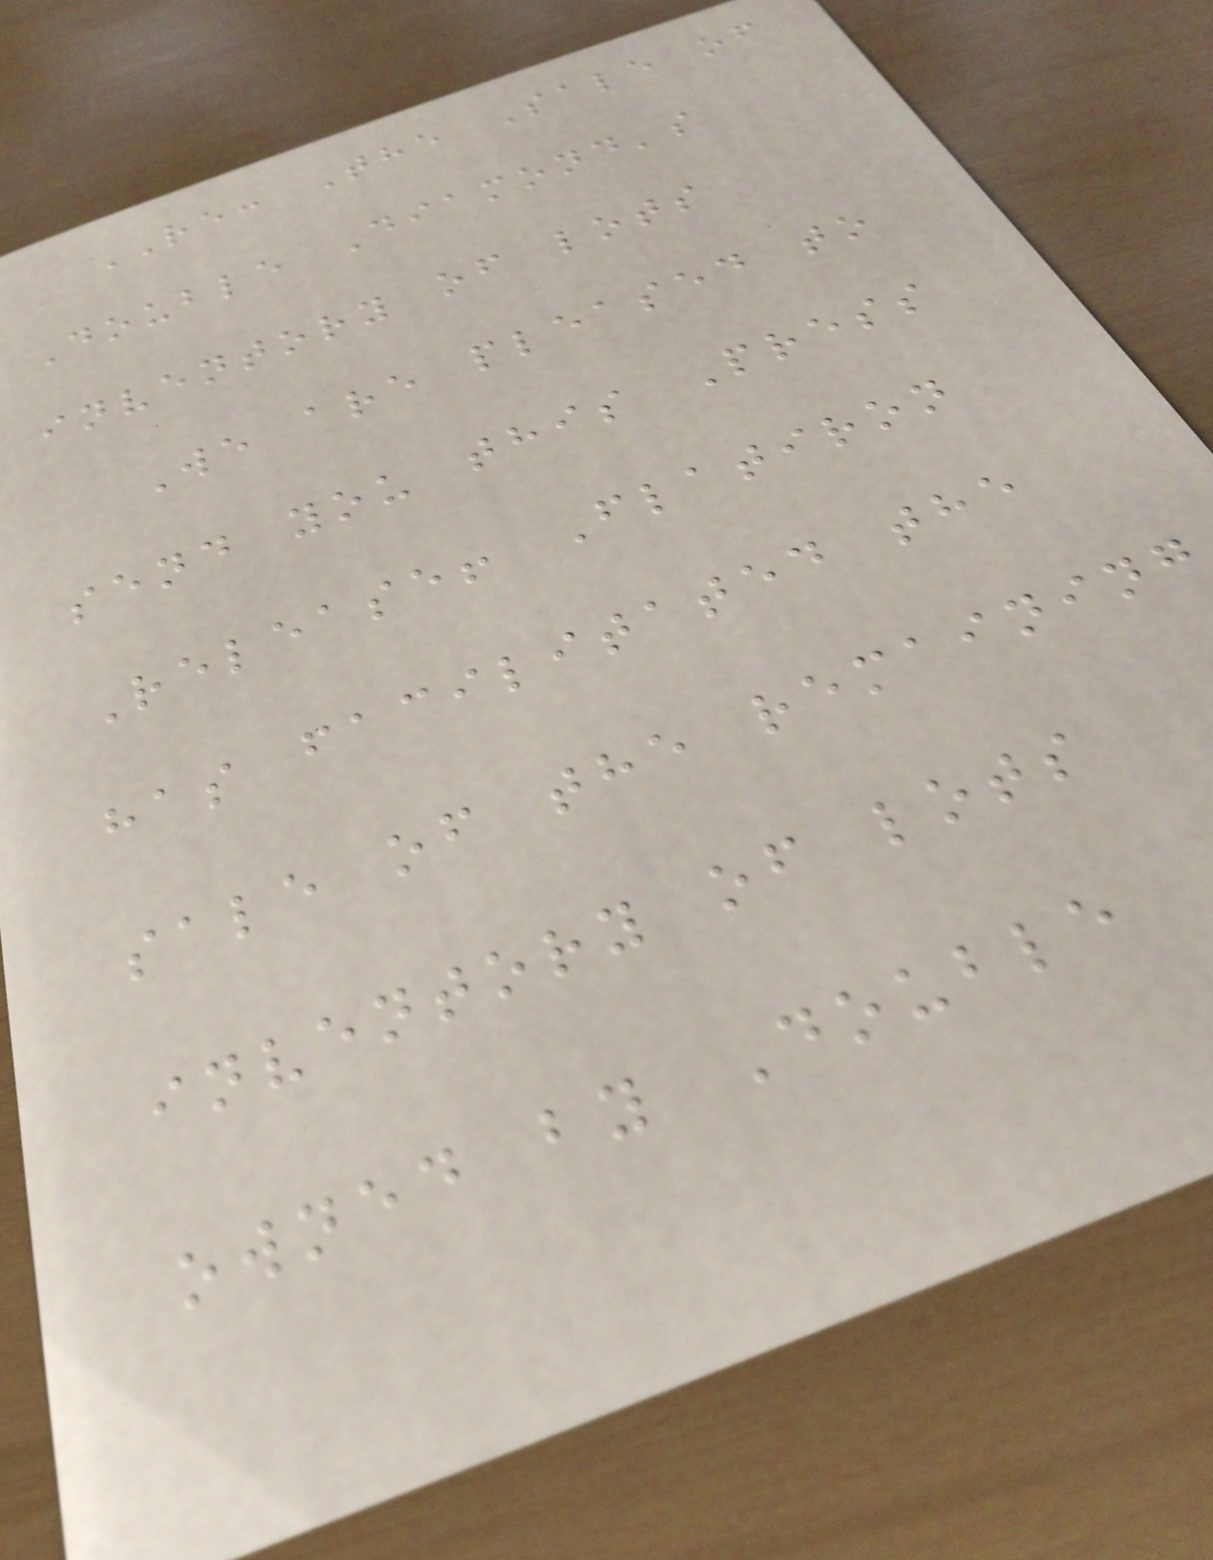RE: The Sale of
Double Diamond's
inventory of lots
We are pleased to
send you this Press
Release! Flatiron
has facilitated the
sale of the remaining
inventory of lots
owned by Double
